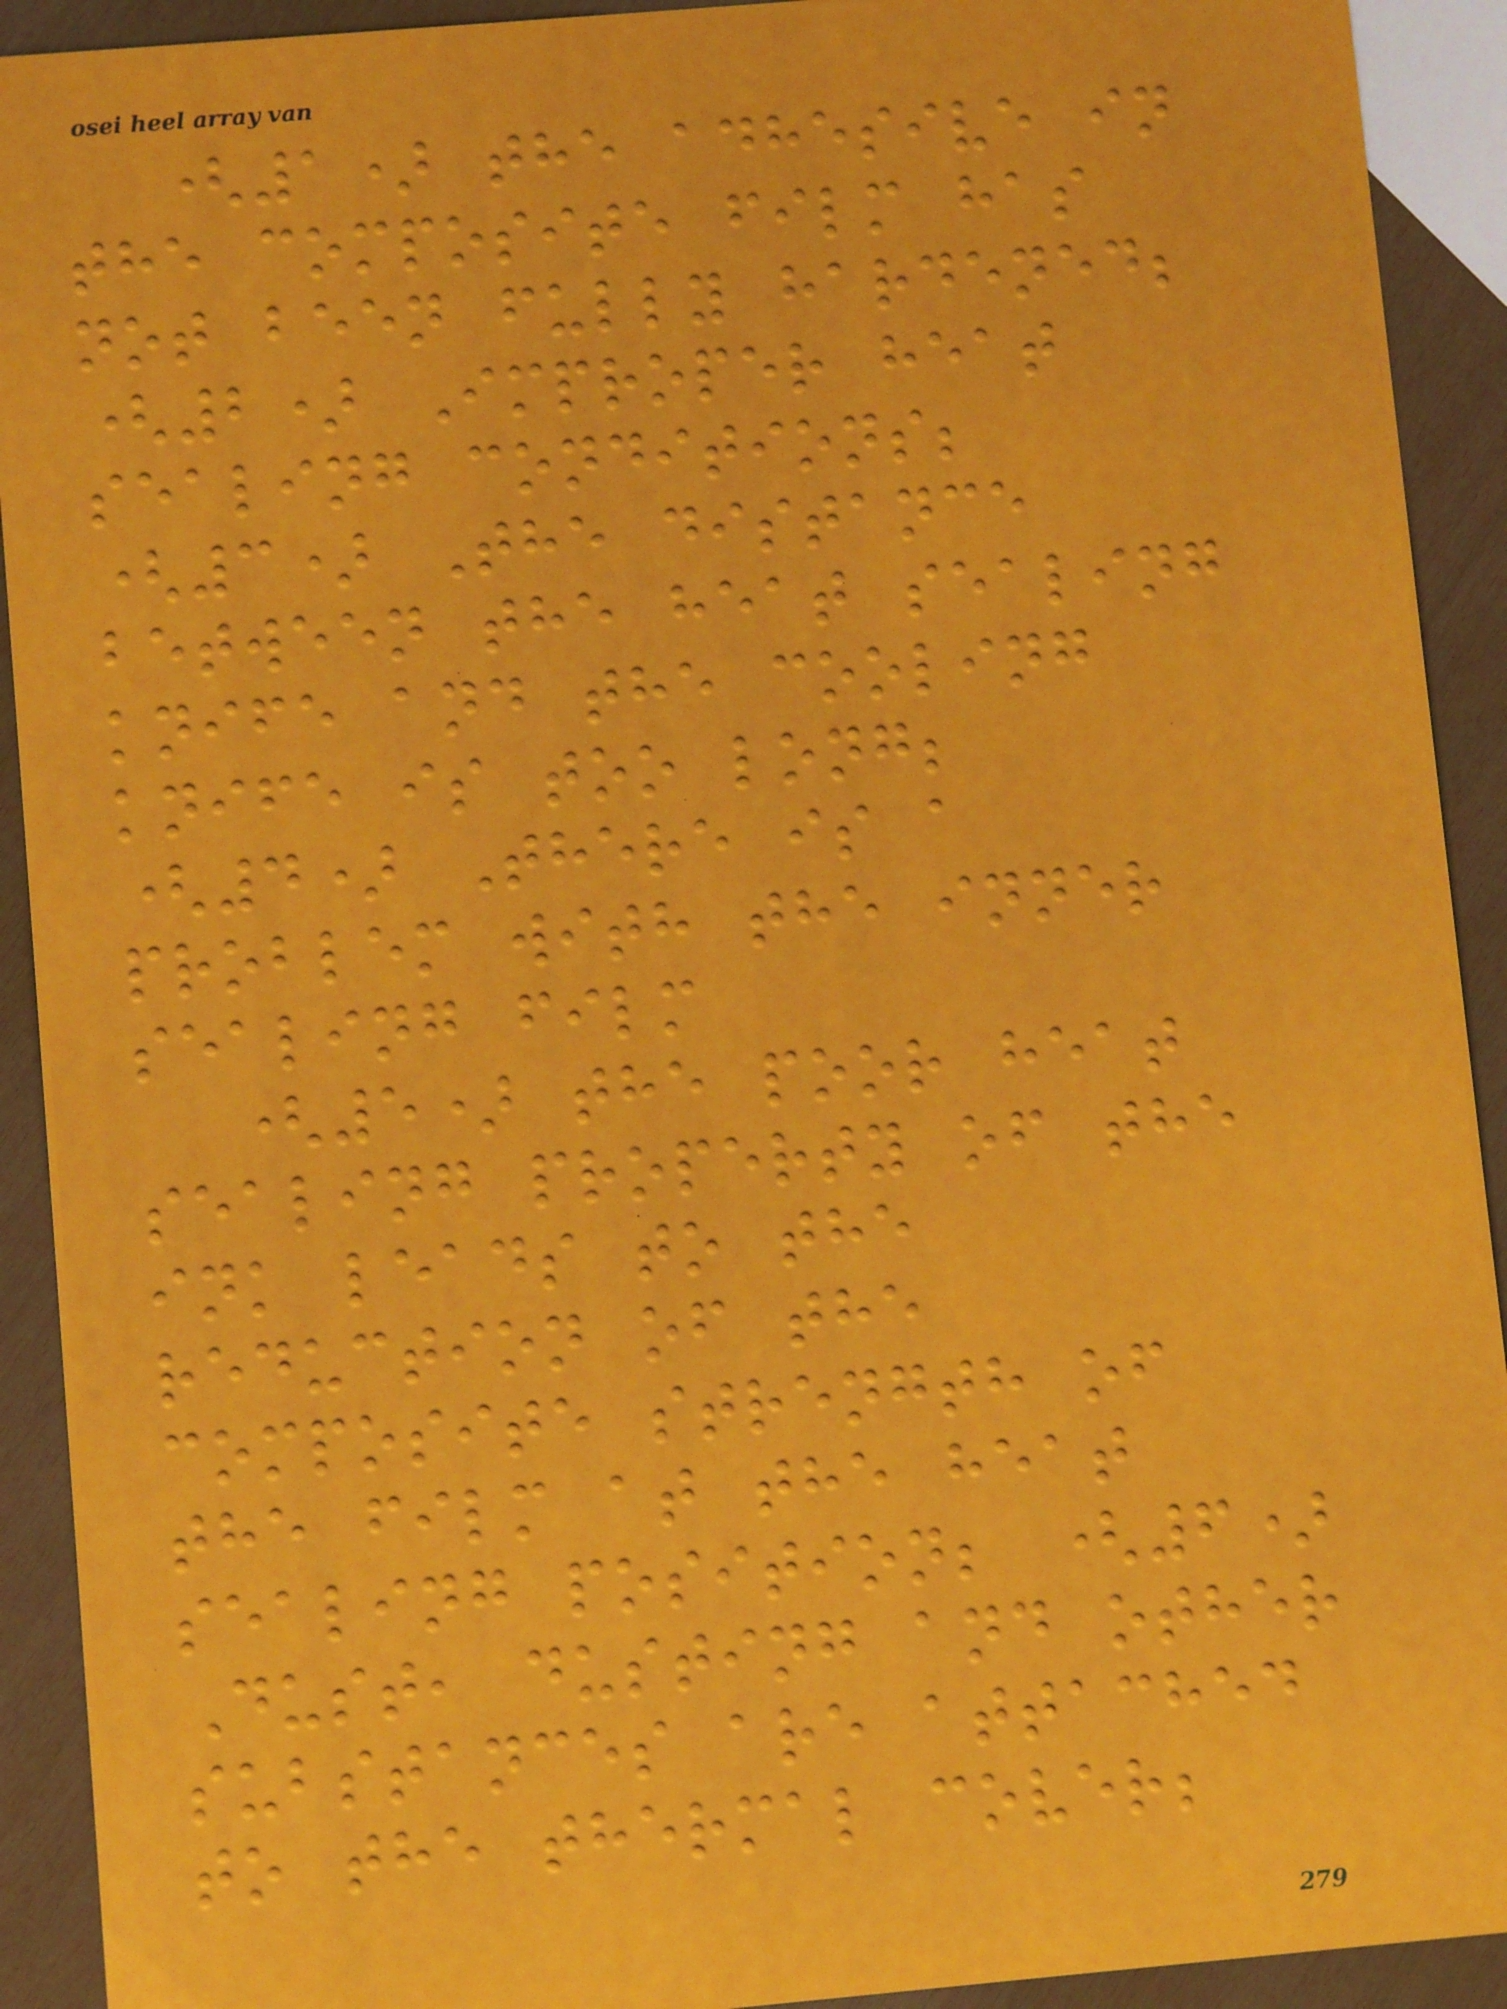(1) the adhesive in
the composite film has
not been fully hardened;
(2) Improper heat
sealing conditions;
(3) The distance
between the heat sealing
knife and the cooling
knife is too long;
(4) There is a
problem with the inner
sealing film
(5) the poor heat
sealing property of the
ink leads to the
reduction of the
composite strength of
the film at the heat
sealing position; (6)
Dust, dusting and other
substances are attached
to the thermal cover;
